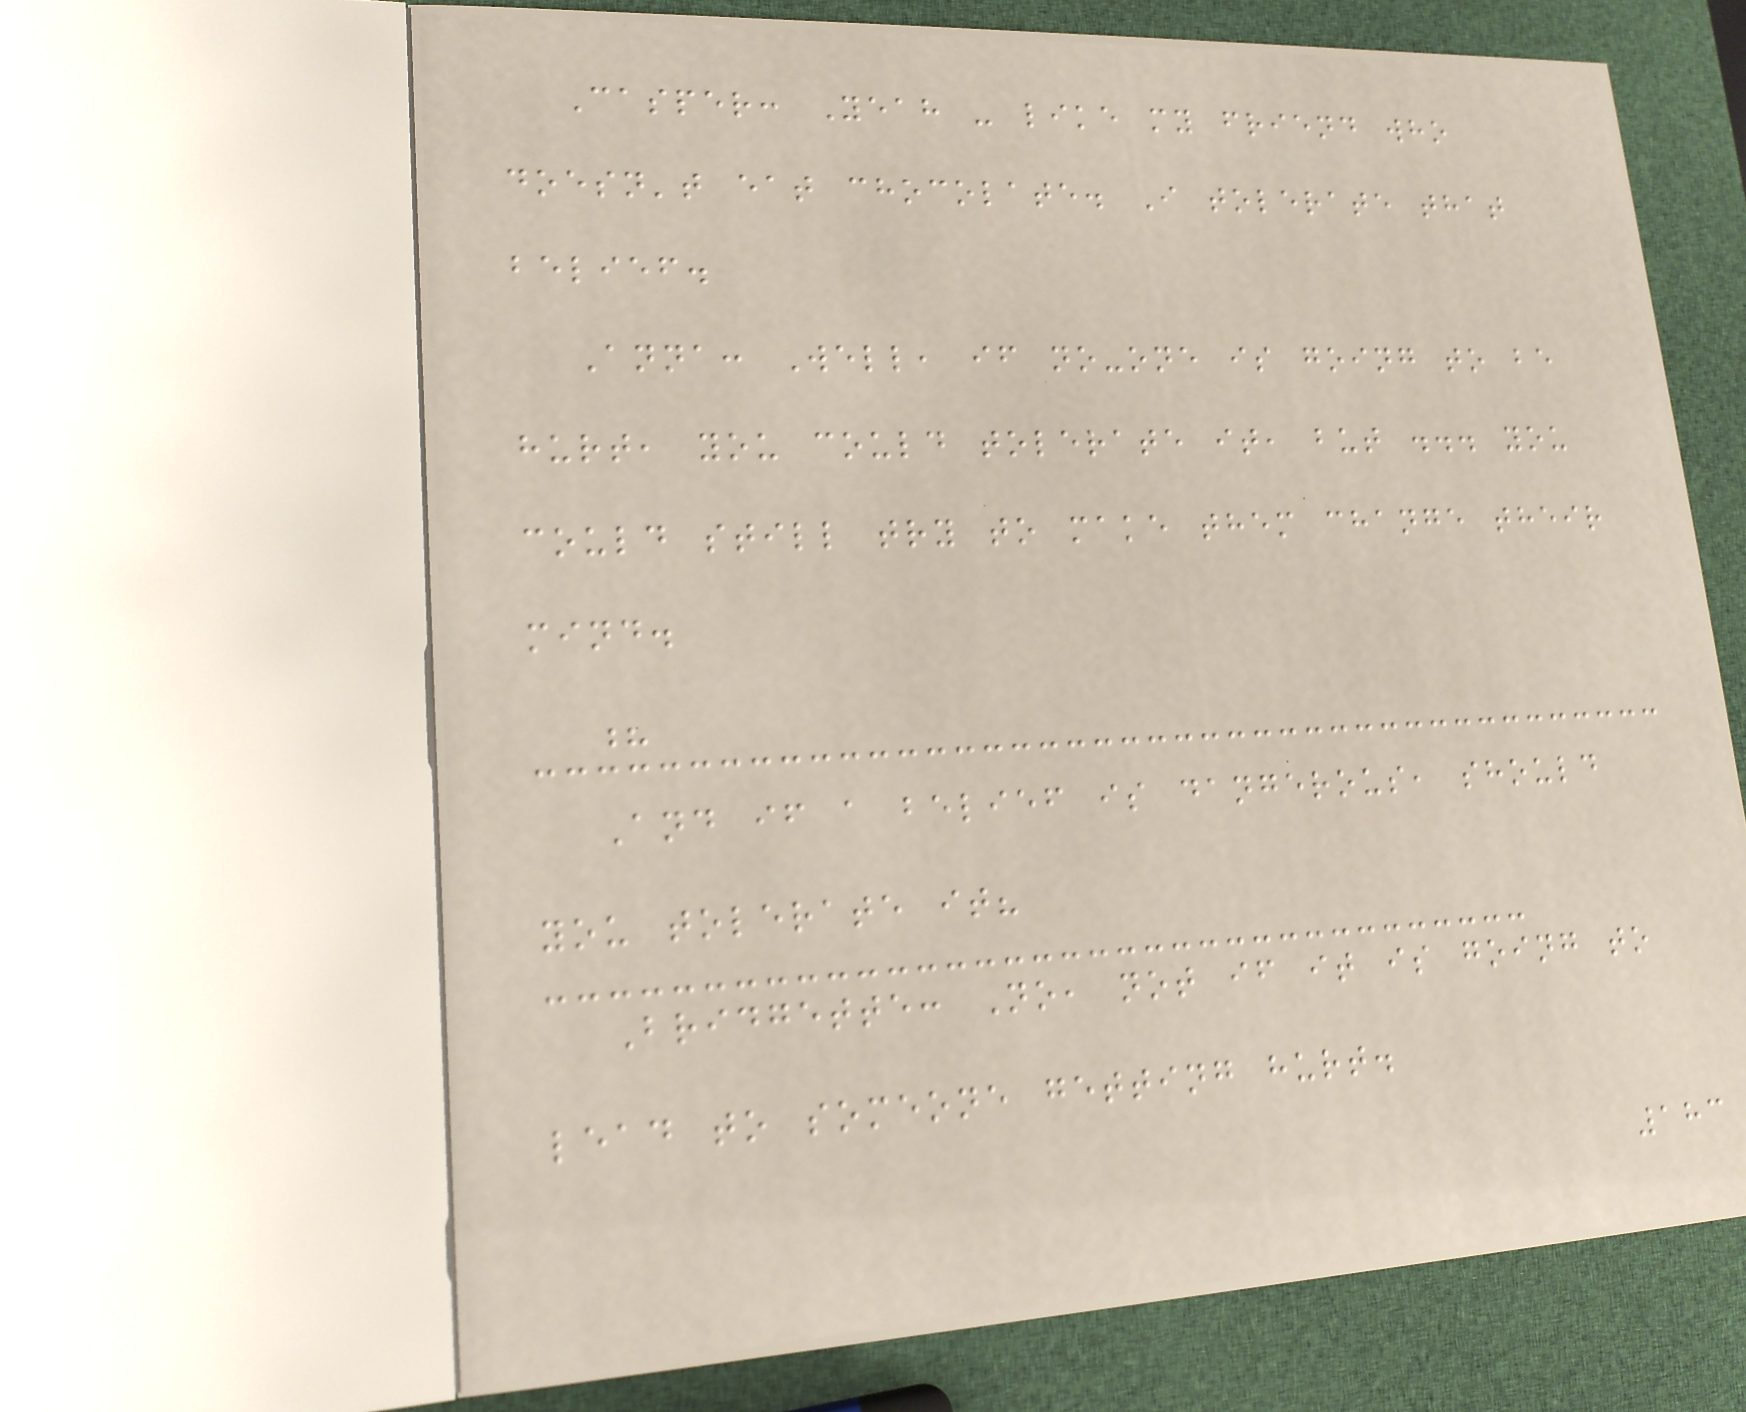Casper: Yeah - like my friend who
doesn't eat chocolate. I tolerate that
belief.
Anna: Well, if no-one is going to be
hurt, you could tolerate it, but ... you
could still try to make them change their
mind.
?
And if a belief is dangerous, should
you tolerate it?
Bridgette: No, not if it is going to
lead to someone getting hurt.
183
